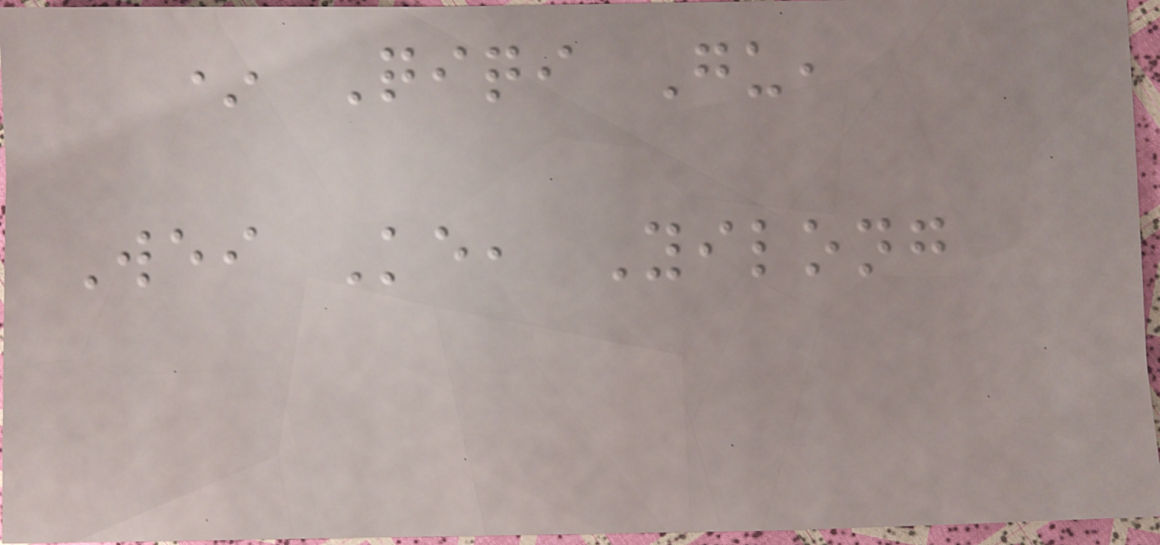* Qiqi Gu,
Wei Ke, Yilong
